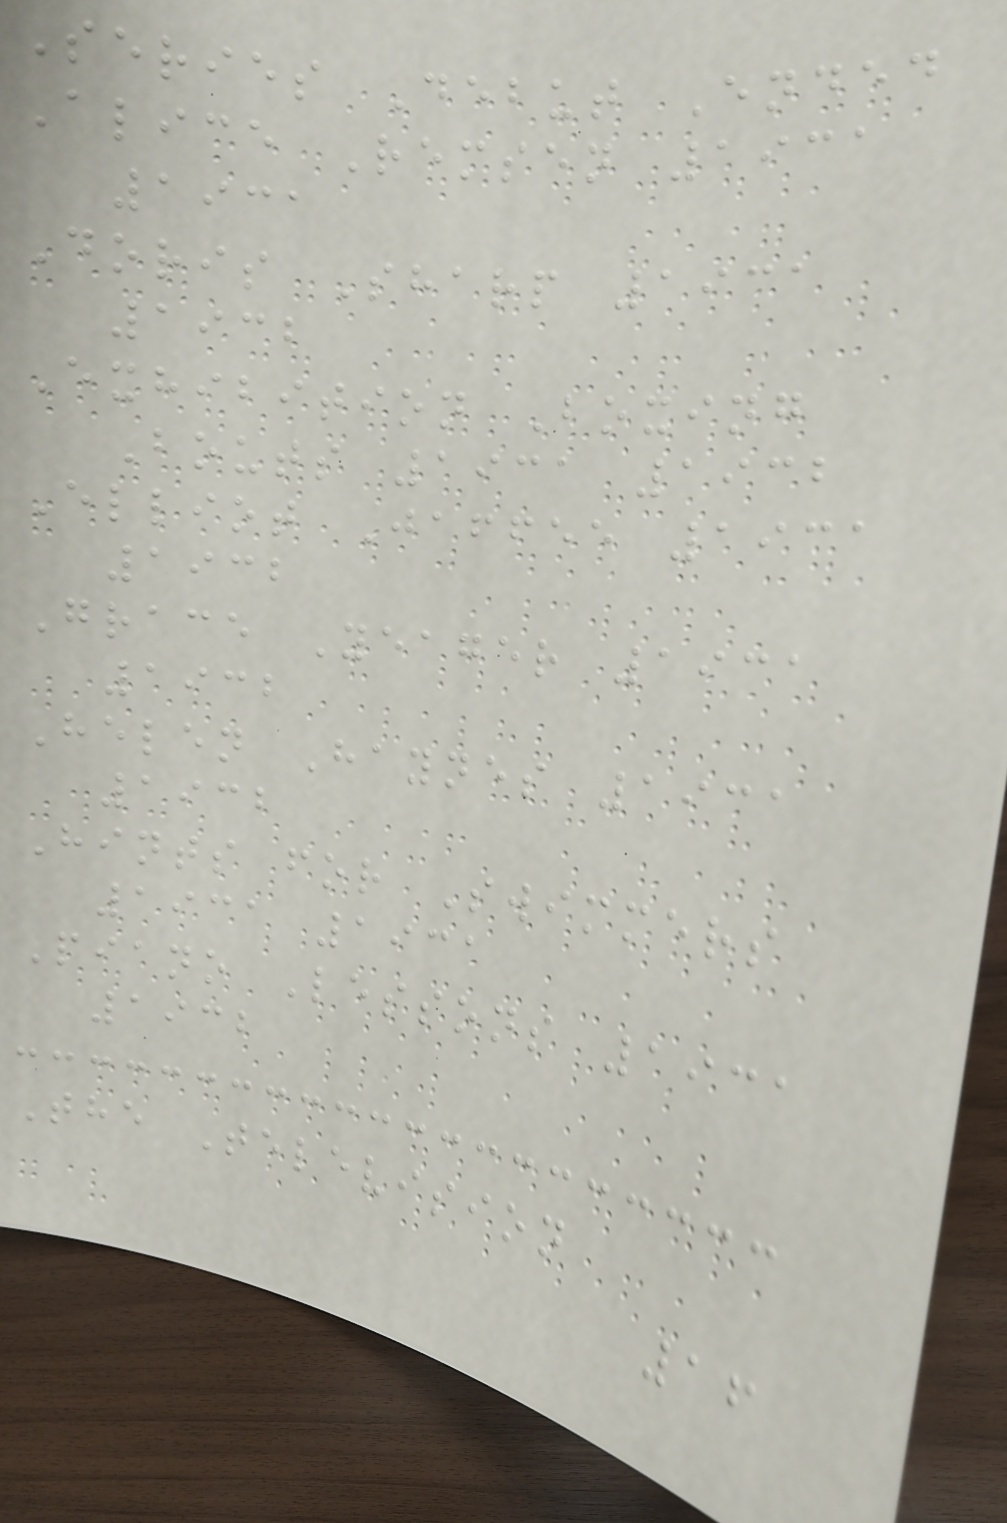Series Debut Ended
Alice Remsen 1931
1931
Doris Sharp 1931
1932
Exhibition Boxing
Bouts 1931 1932
Elliot Jaffee 1931
1932
Grace Yeager 1931
1932
Helen Haynes 1931
1932
Hints for Swimmers
1931 1931
Piano Lessons 1931
1932
The Television
16
